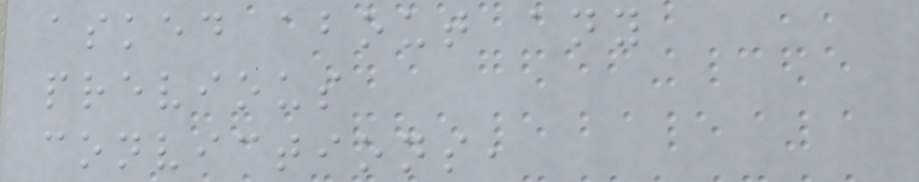asked about any
previous
convictions,
